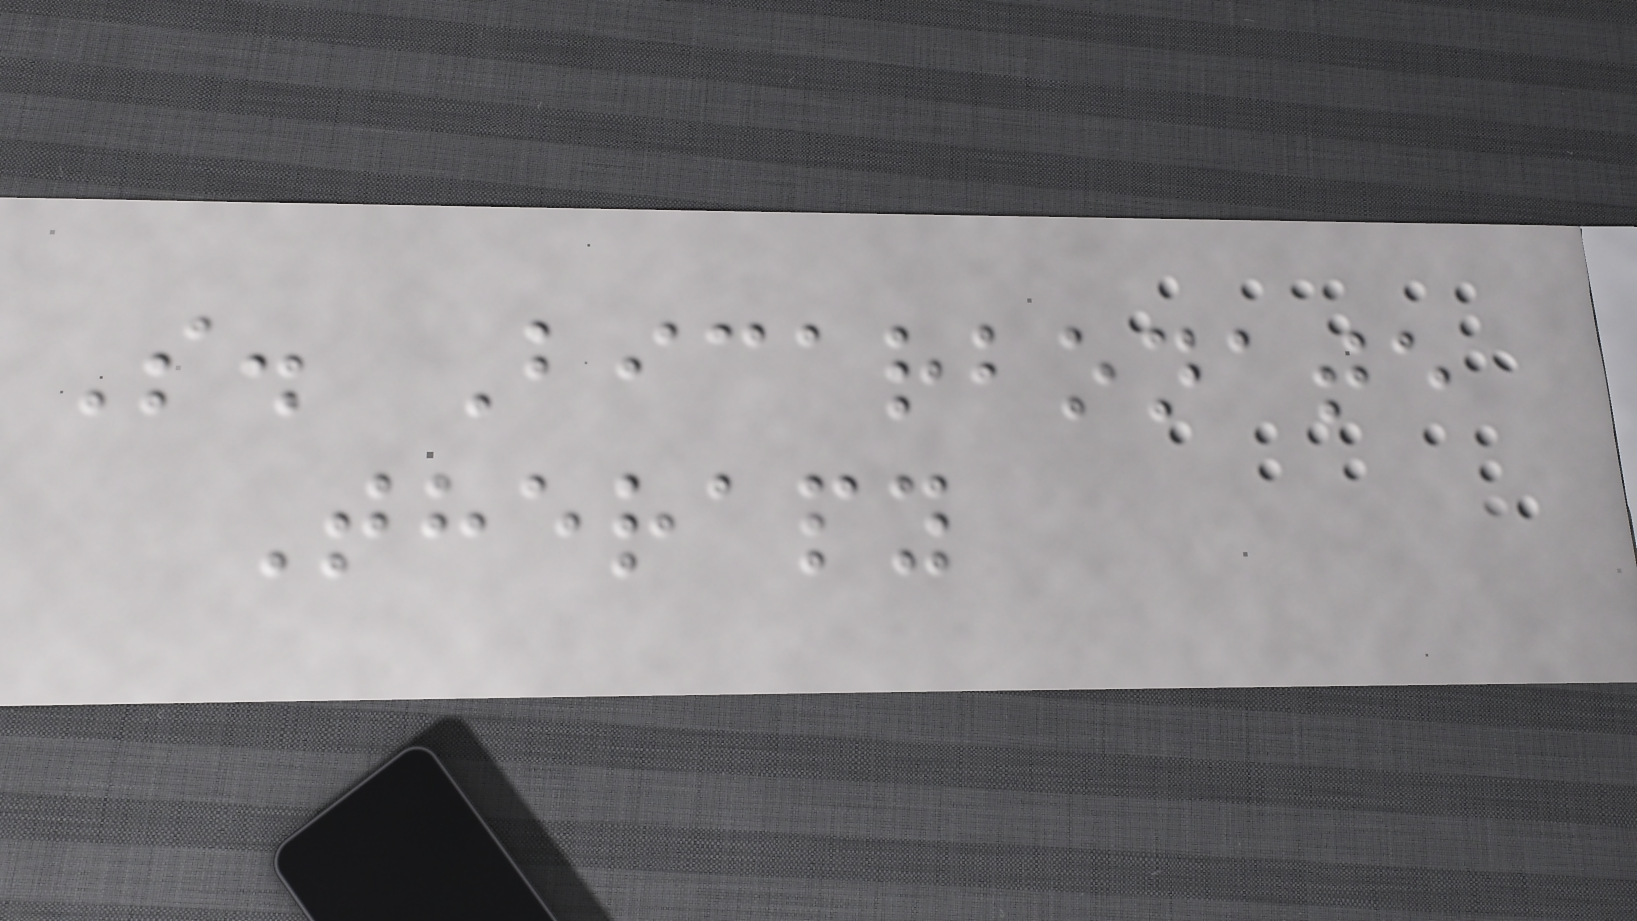S. Bicarbonate
Therapy
